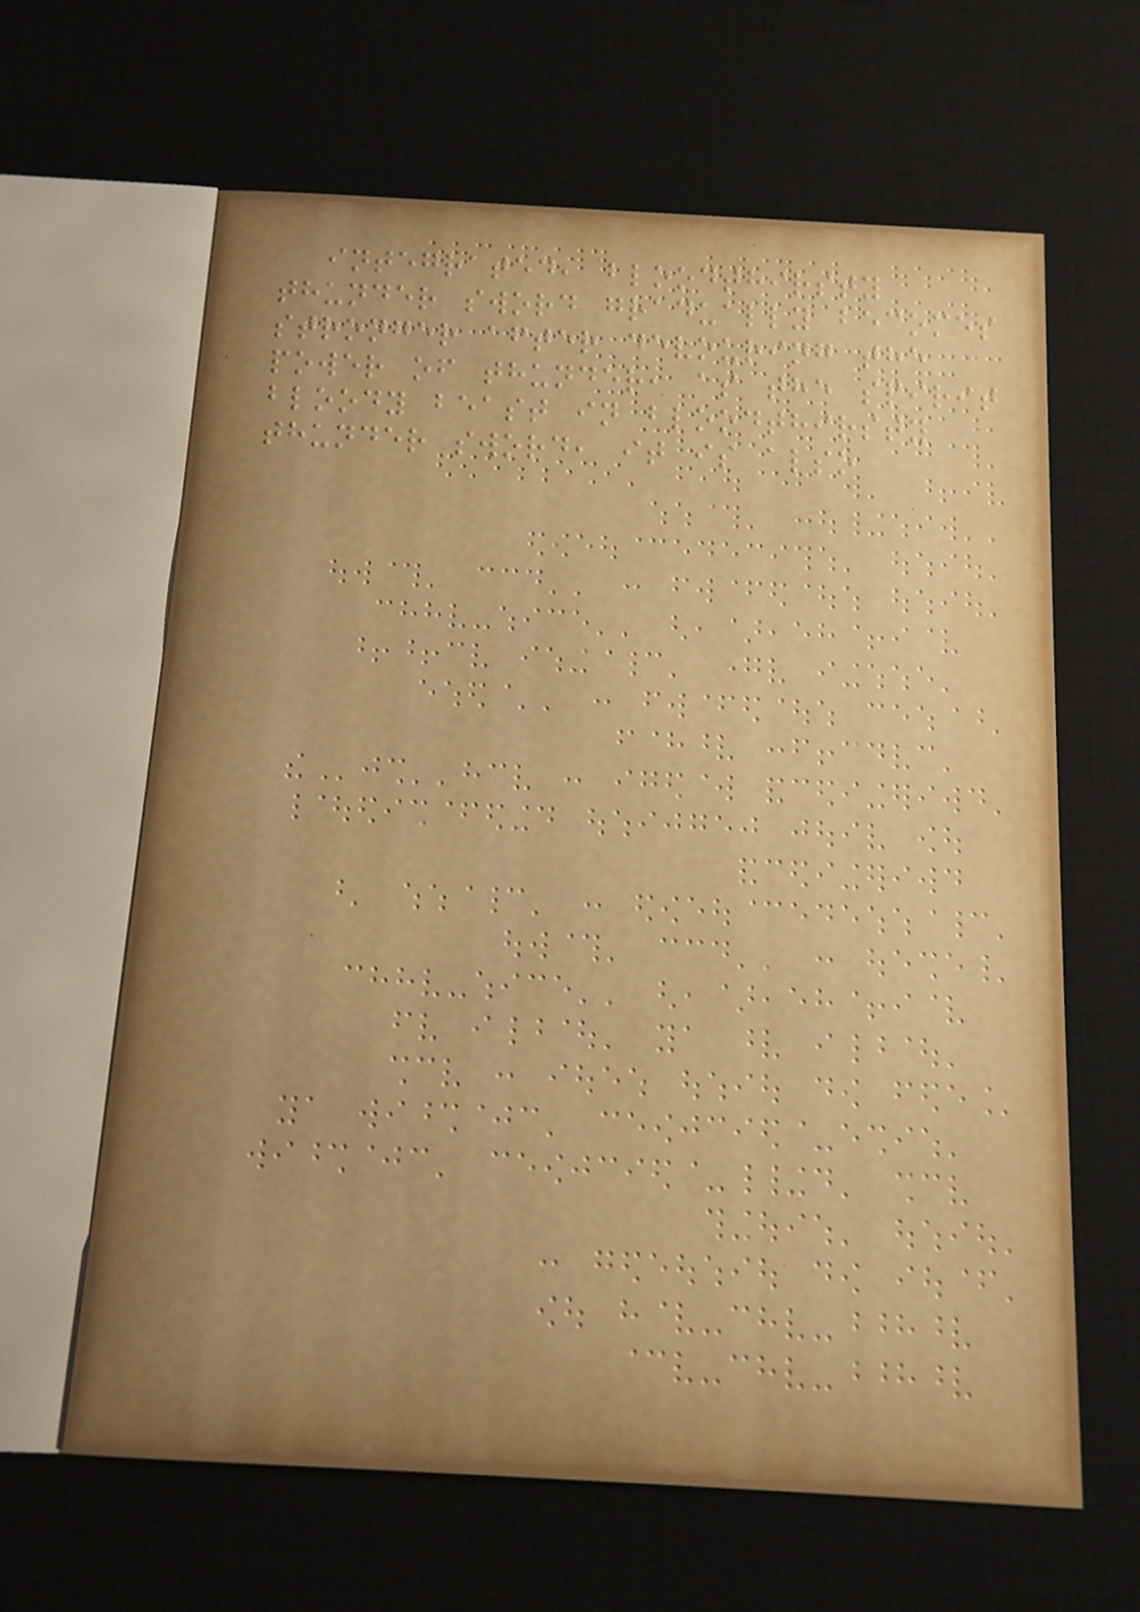integrated, bloodthirsty
thunder sword gradually becomes
stronger after devouring the
power of thunder, as the spirit
bloody beast in bloodthirsty
thunder sword, it is also
